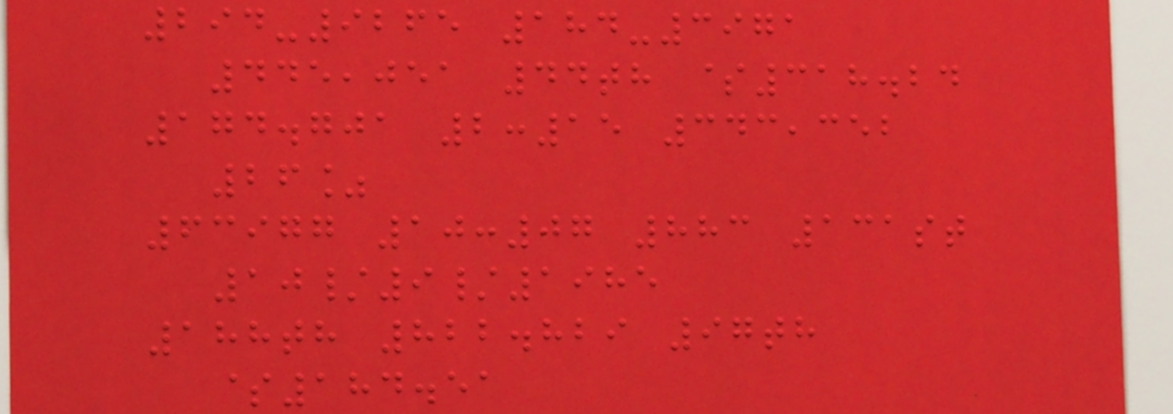294-9265 184-3971
445,051 44th $318.24
174.701 2:15 343,352
26%
63977 10:07 883 131st
10/9/1985
188th 822.829 97th
$184.51
